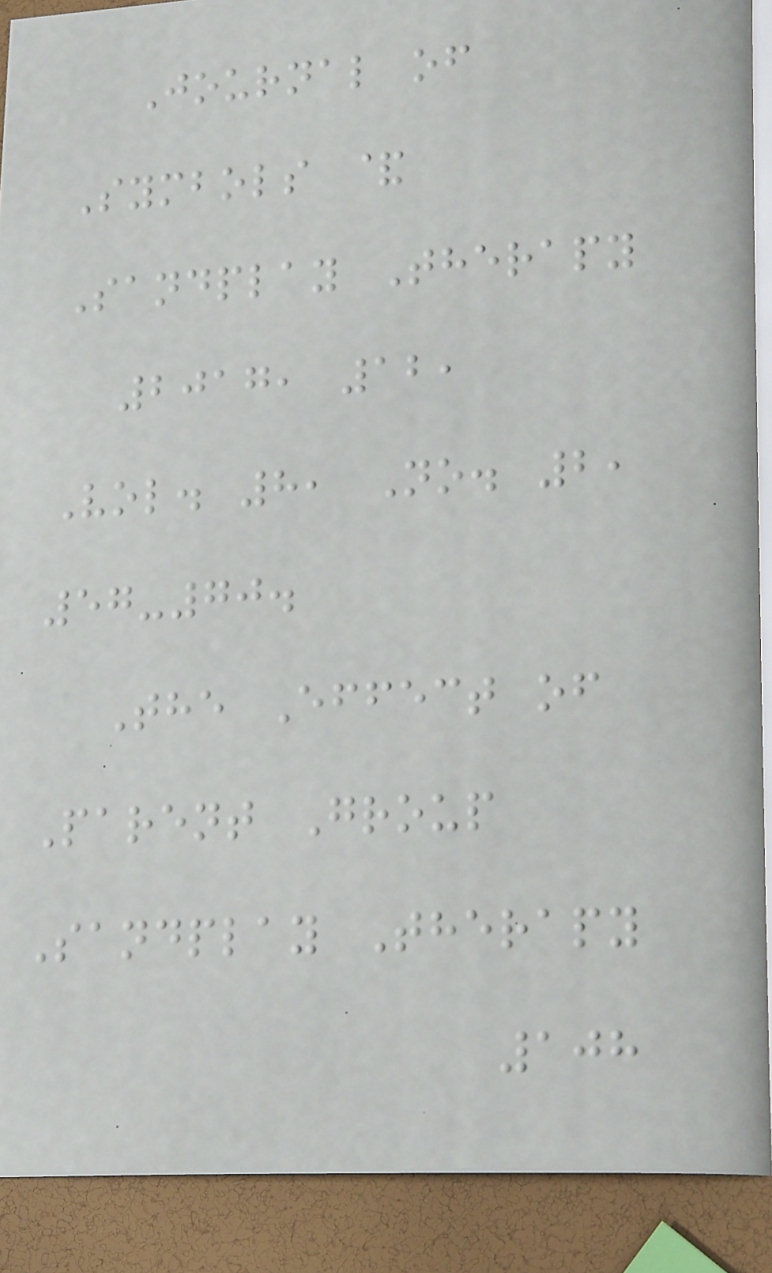Journal of
Symbols &
Sandplay Therapy
2017, 12,
Vol. 8, No. 2,
57-70.
The Effect of
Parent Group
Sandplay Therapy
108
